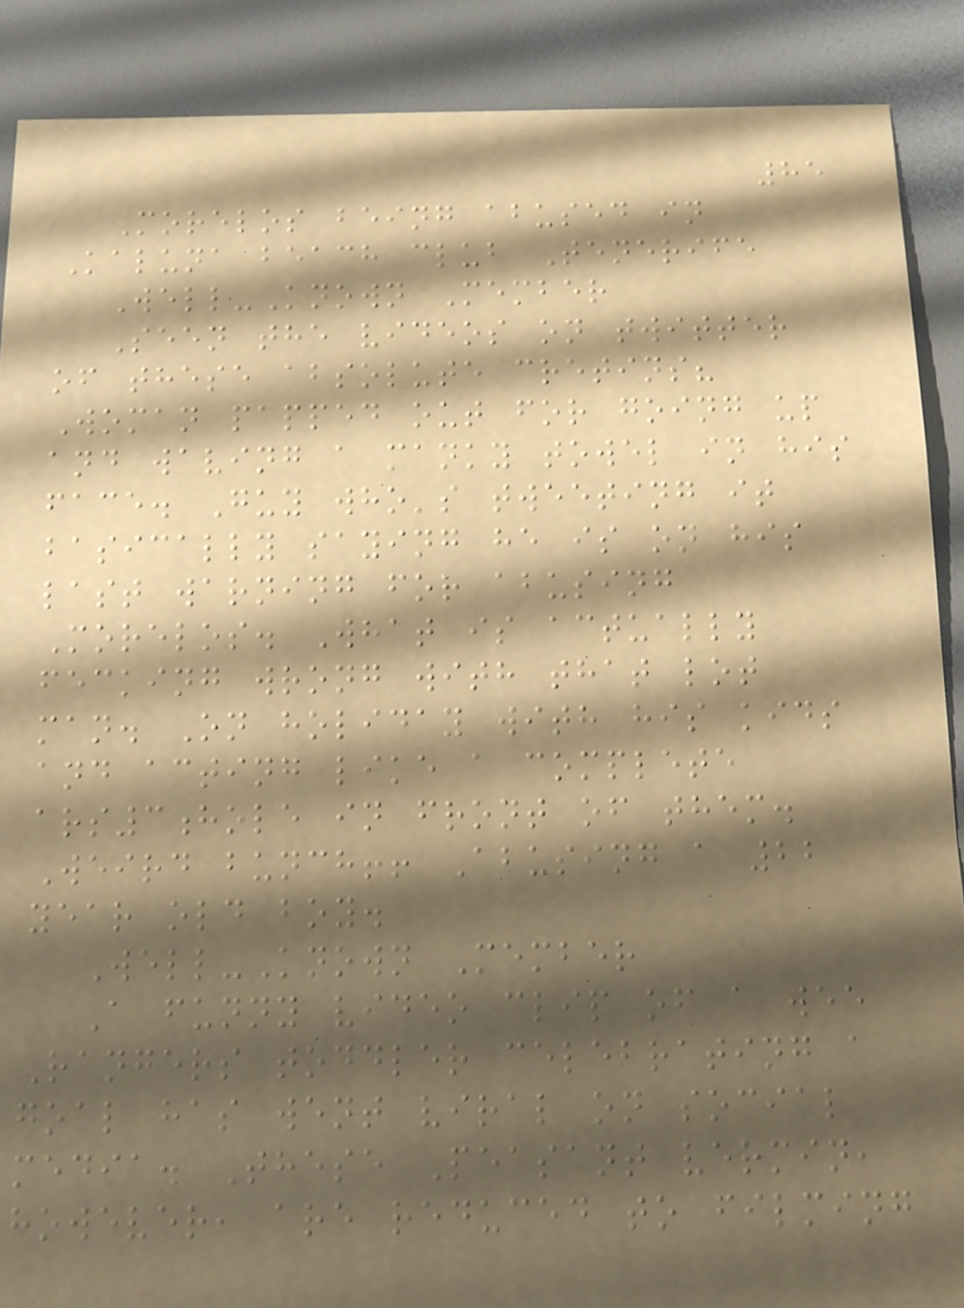85
Morelos being abused in
Kaluna beach club Tenerife
Well-Known Member
Seen the videos on twitter
of these absolute cretins?
Woman papped out for going up
and waving a manky towel in his
face. Guy who's tweeting it
basically saying he is on his
last warning for abusing
Morelos. What is actually
fecking wrong with that lot
man. On holiday with his kids
and acting like a complete
ars3hole in front of them.
Weird bunch!! Abusing a 22
year old boy.
Well-Known Member
A funny video clip of a wee
Rangers toddler celebrating a
goal has went viral on social
media. These Peasant vermin,
however, are reduced to filming
